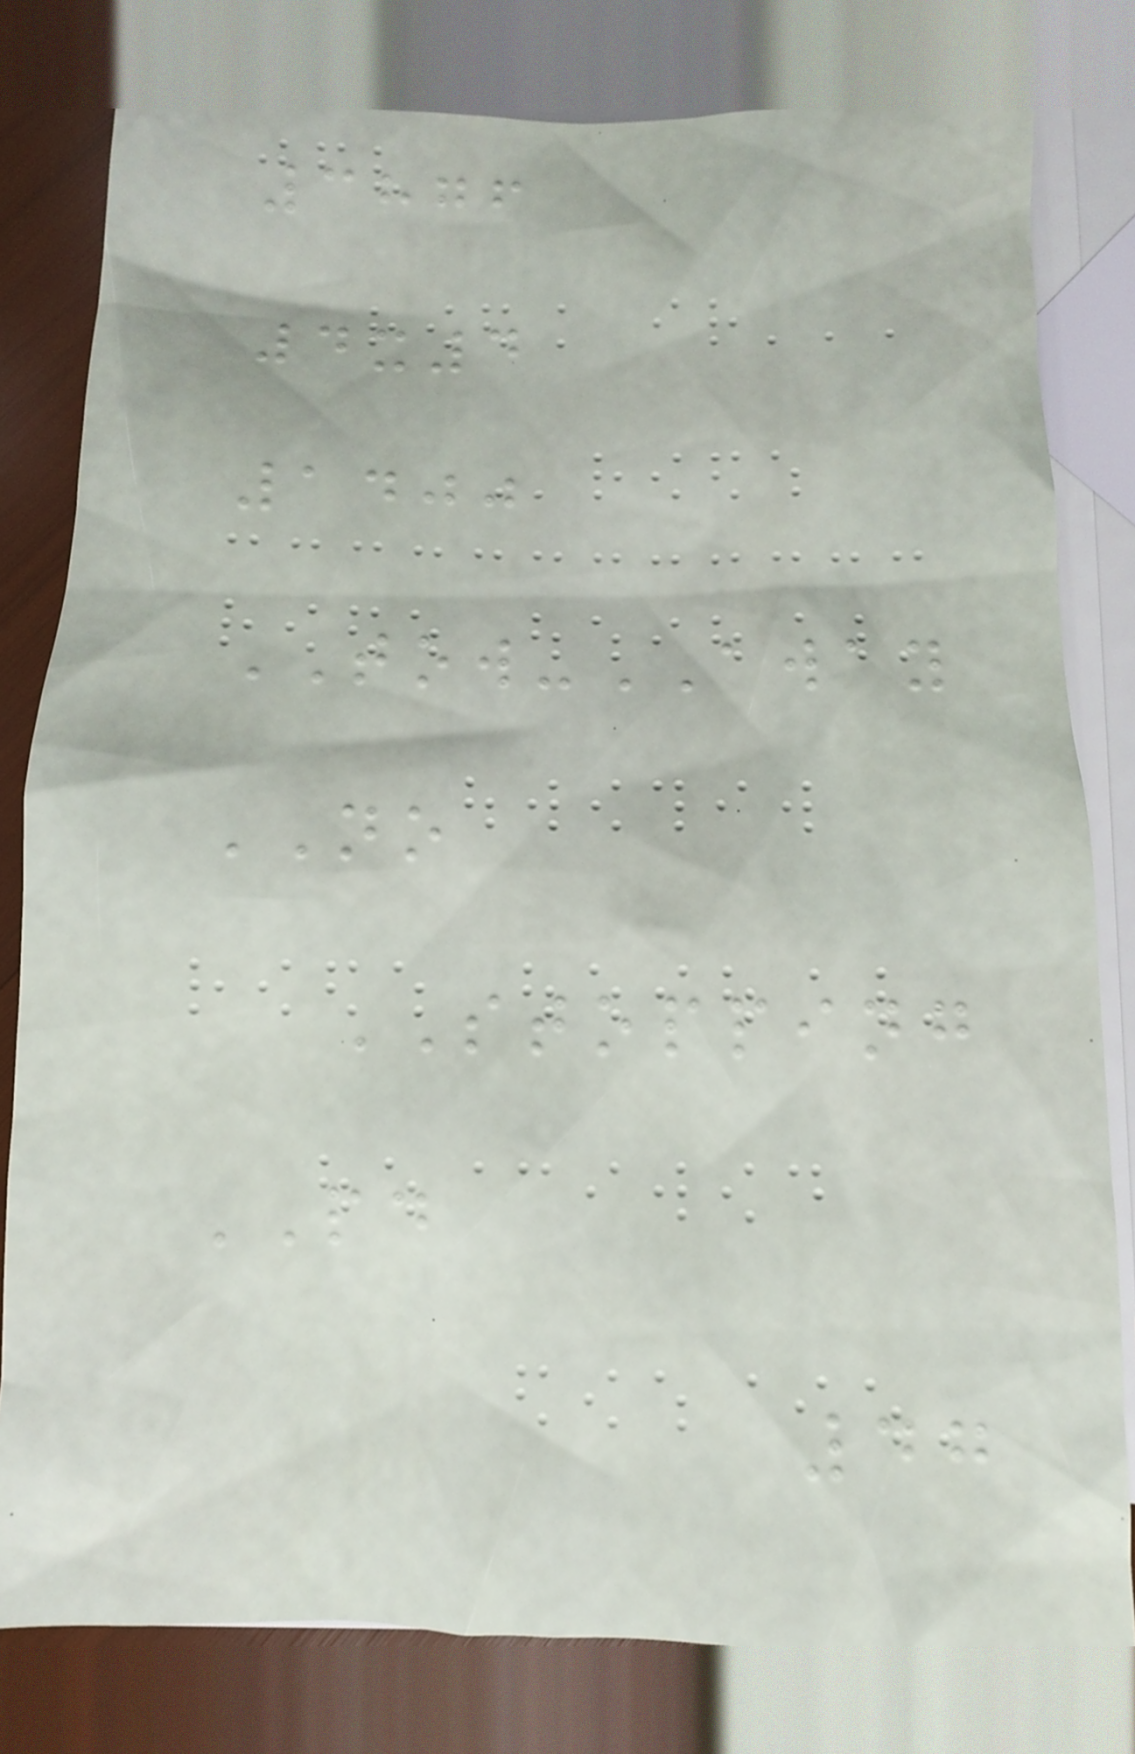3876
4x4
1400
TOW-AWAY
NO
STOPPING
PD
47
